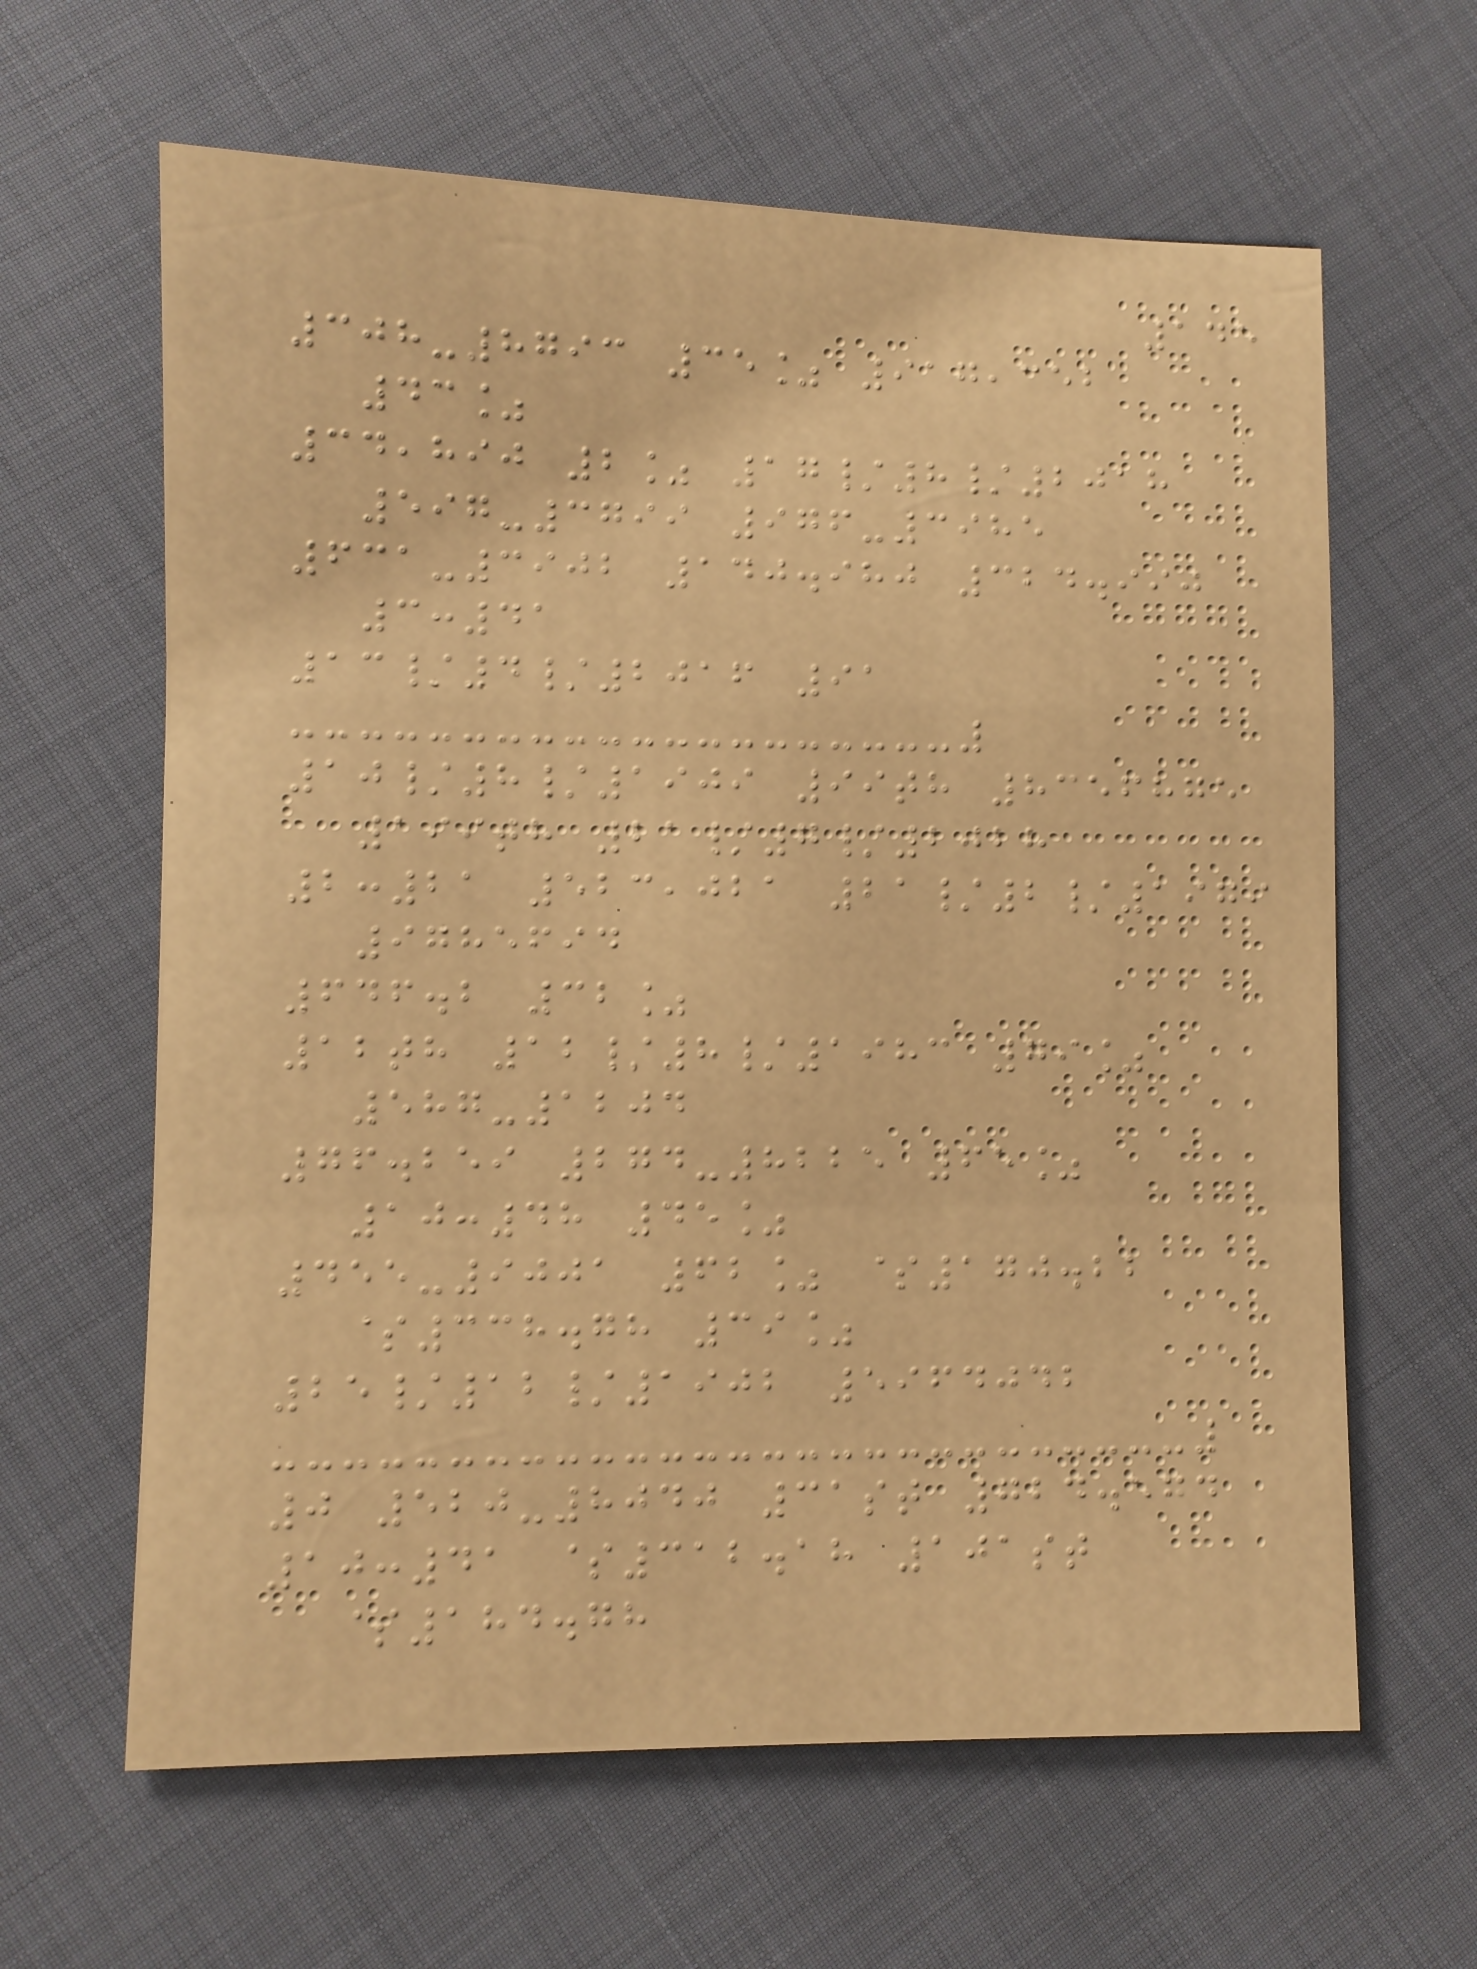145
308-8793 35% 917,352
43%
34,890 2% 17/8/2018
597-3799 976-3985
631-3902 140.980 324.990
3:41
13/4/2016 91
10/8/1909 99th 8356875
199th 21/7/2028
2:21 523,021 21/2/1979
9785694
646.2 32%
12th 12/8/1983 79%
587-1204
76.259 274-8225 65%
10:48 45%
455-9001 62% $170.22
$338.78 39%
25/12/1902 5964042
0 520-8040 31st 724.574
10:41 $312.18 101st
$184.78
